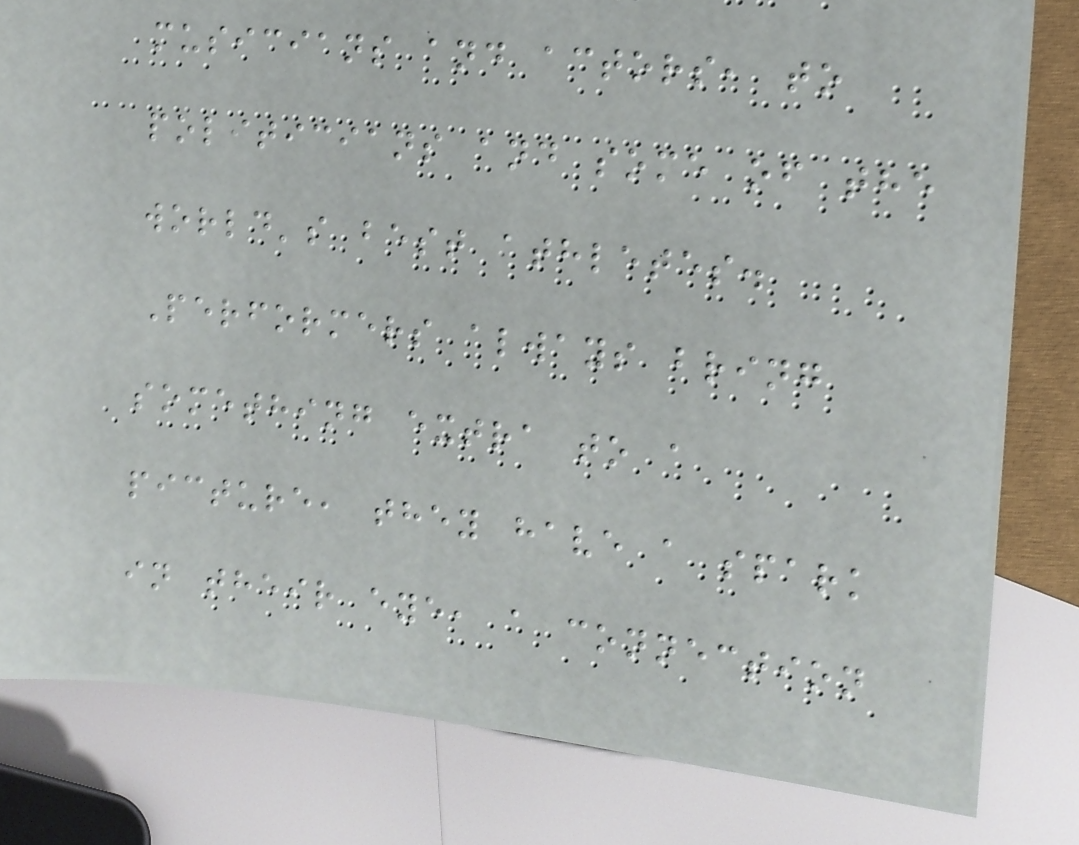musicians and actors, to
politicians and some of the
world's best athletes.
Performers always bring
something extra to a
picture, they have a spark
in their eye, a connection
